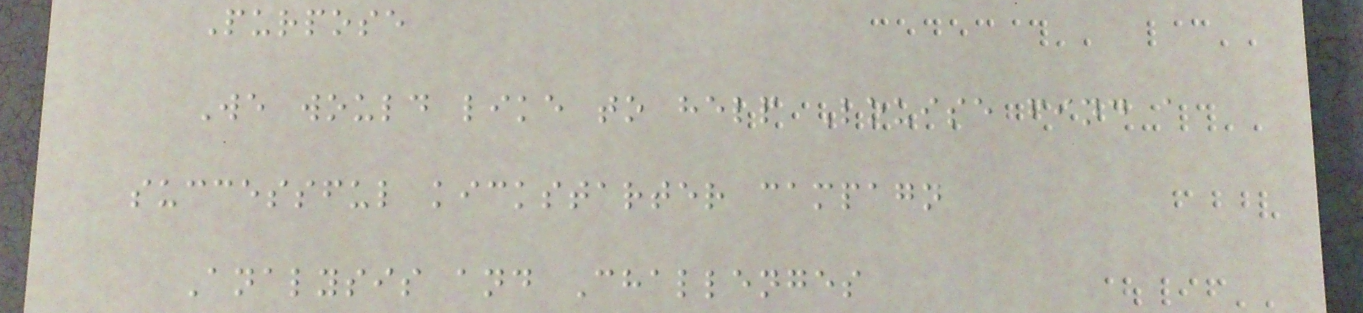Purpose
We would like to help Louise find a
successful kickstarter campagn
Analysis and Challenges
